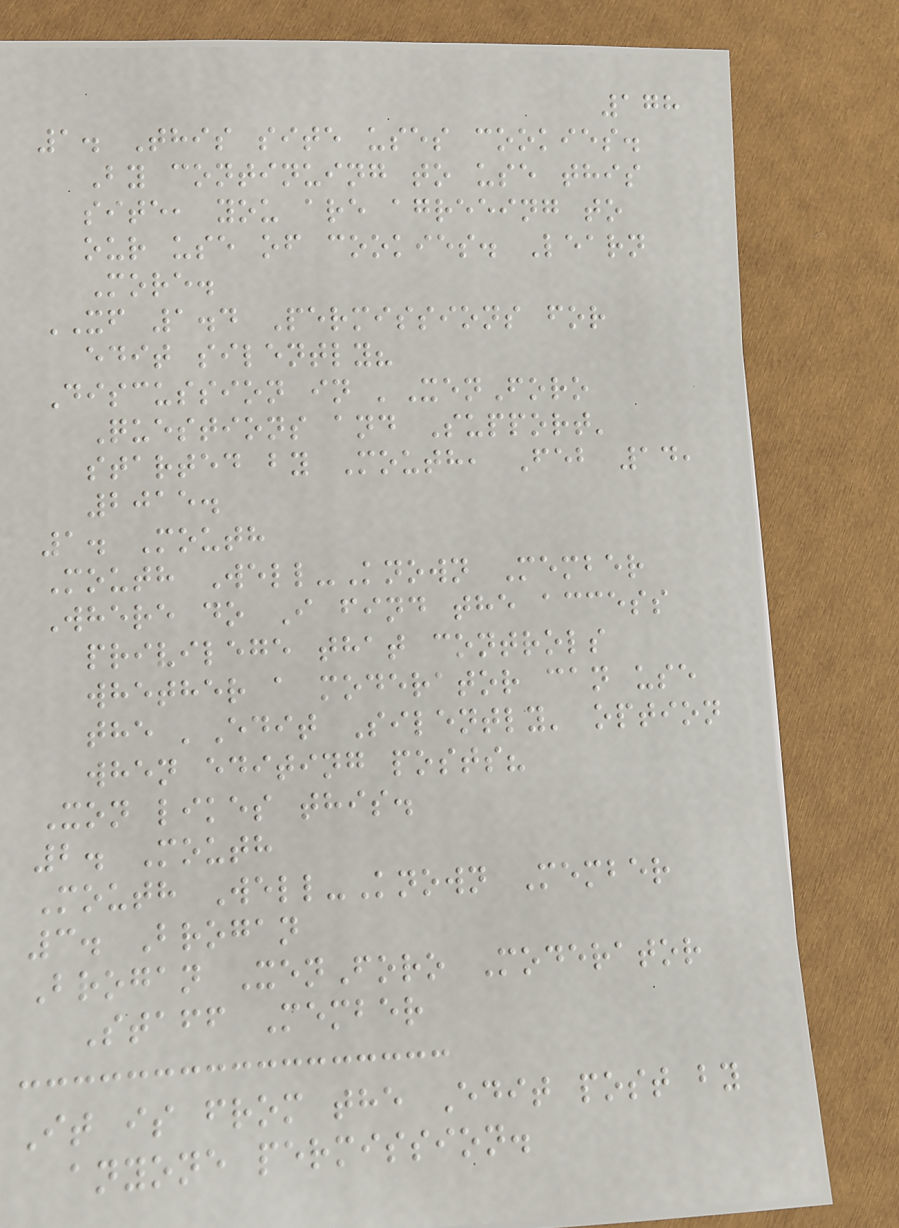178
1. This site uses cookies.
By continuing to use this
site, you are agreeing to
our use of cookies. Learn
More.
XF 1.4 Permissions for
edit silently?
Discussion in 'XenForo
Questions and Support'
started by Mouth, Feb 14,
2015.
1. Mouth
Mouth Well-Known Member
Where do I find the access
privilege that controls
whether a moderator can use
the 'Edit Silently' option
when editing posts?
Xon likes this.
2. Mouth
Mouth Well-Known Member
3. Brogan
Brogan XenForo Moderator
Staff Member
It is from the Edit post by
anyone permission.
